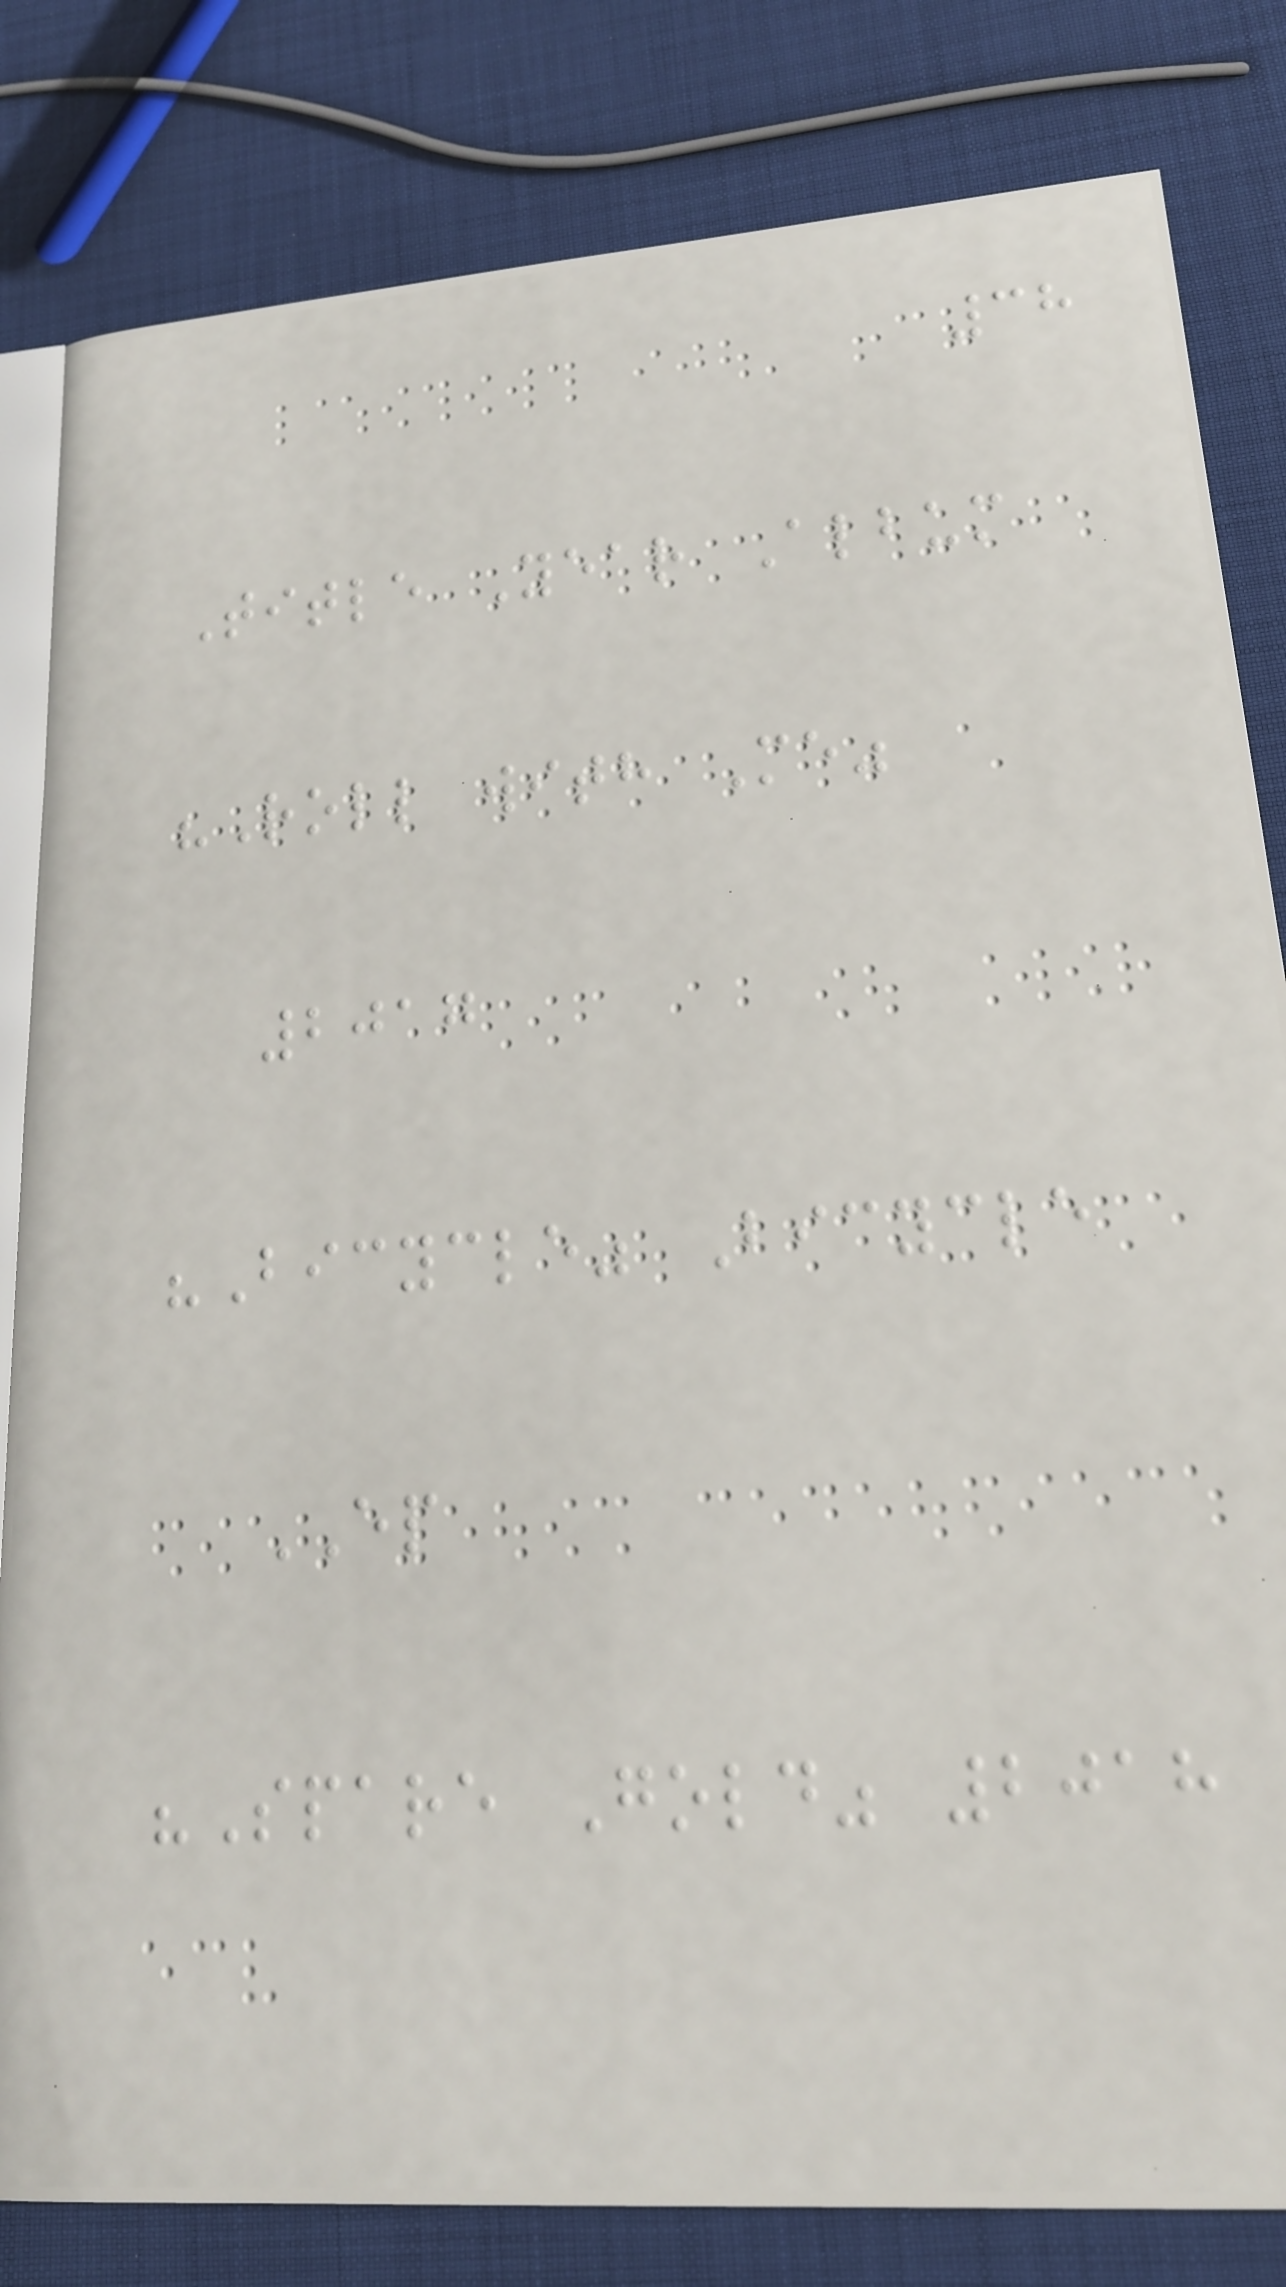38
Title Year Album
"Roll with Me"
2017
"Bicycle" Bicycle
EP
"Spare Gold" 2018
